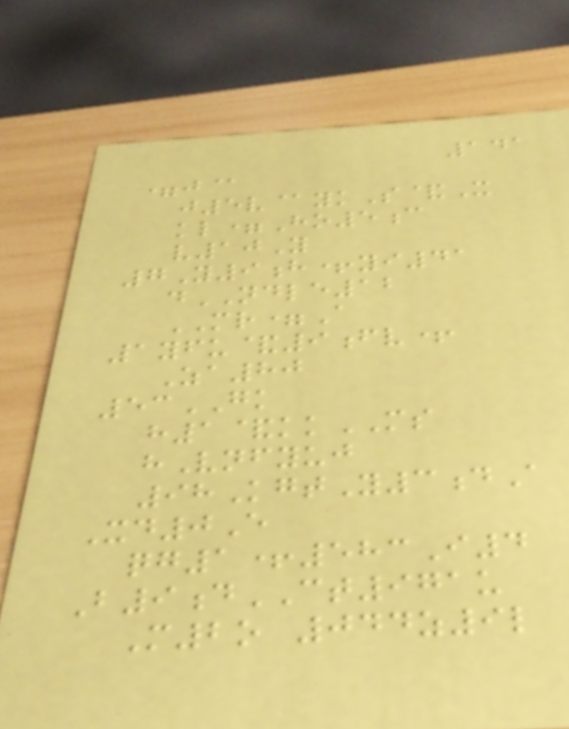141
=j@
j5v@ykS&X
kl=Ho5c
v10Y
7Y9h+yi41
dNDLE12
MR=A
1yfu&9fv+
Za80
53GK
h1&kkMS
hVnfyuj
98KgtY3dA
Xd0E
qg1+583I4
B9dCT971u
M2o 044z9l
